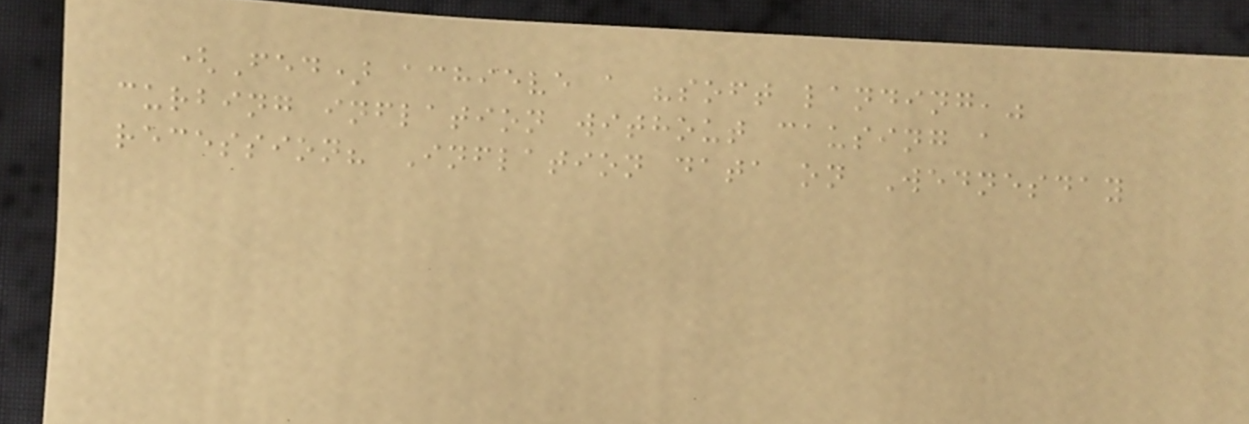(Fed) achieve a "soft landing,"
curbing inflation without causing a
recession? Inflation data on Wednesday
